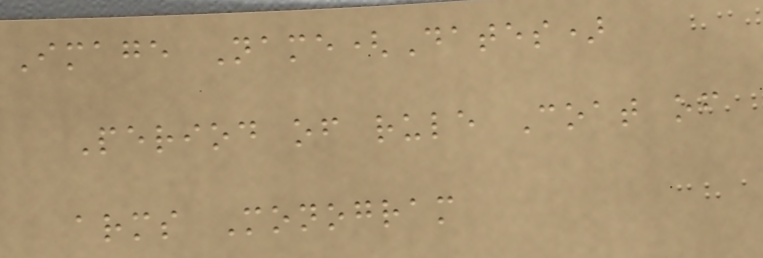Image Name(Dates)
Period of rule Coat of
arms Monogram
